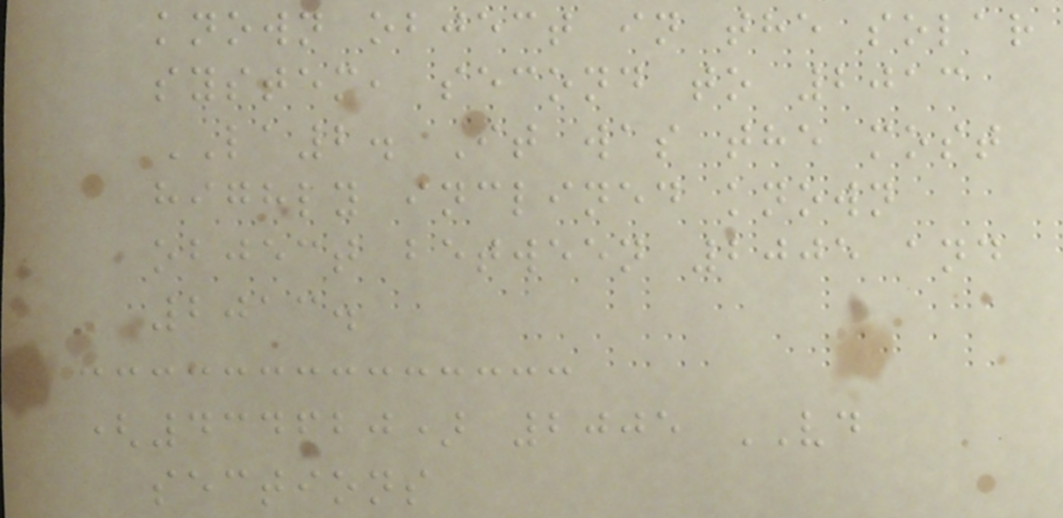known object in the solar
system, second to 2013
LA2. It was the most
highly inclined known
object between 2005 and
2013.
(434620) 2005 VD
sections
